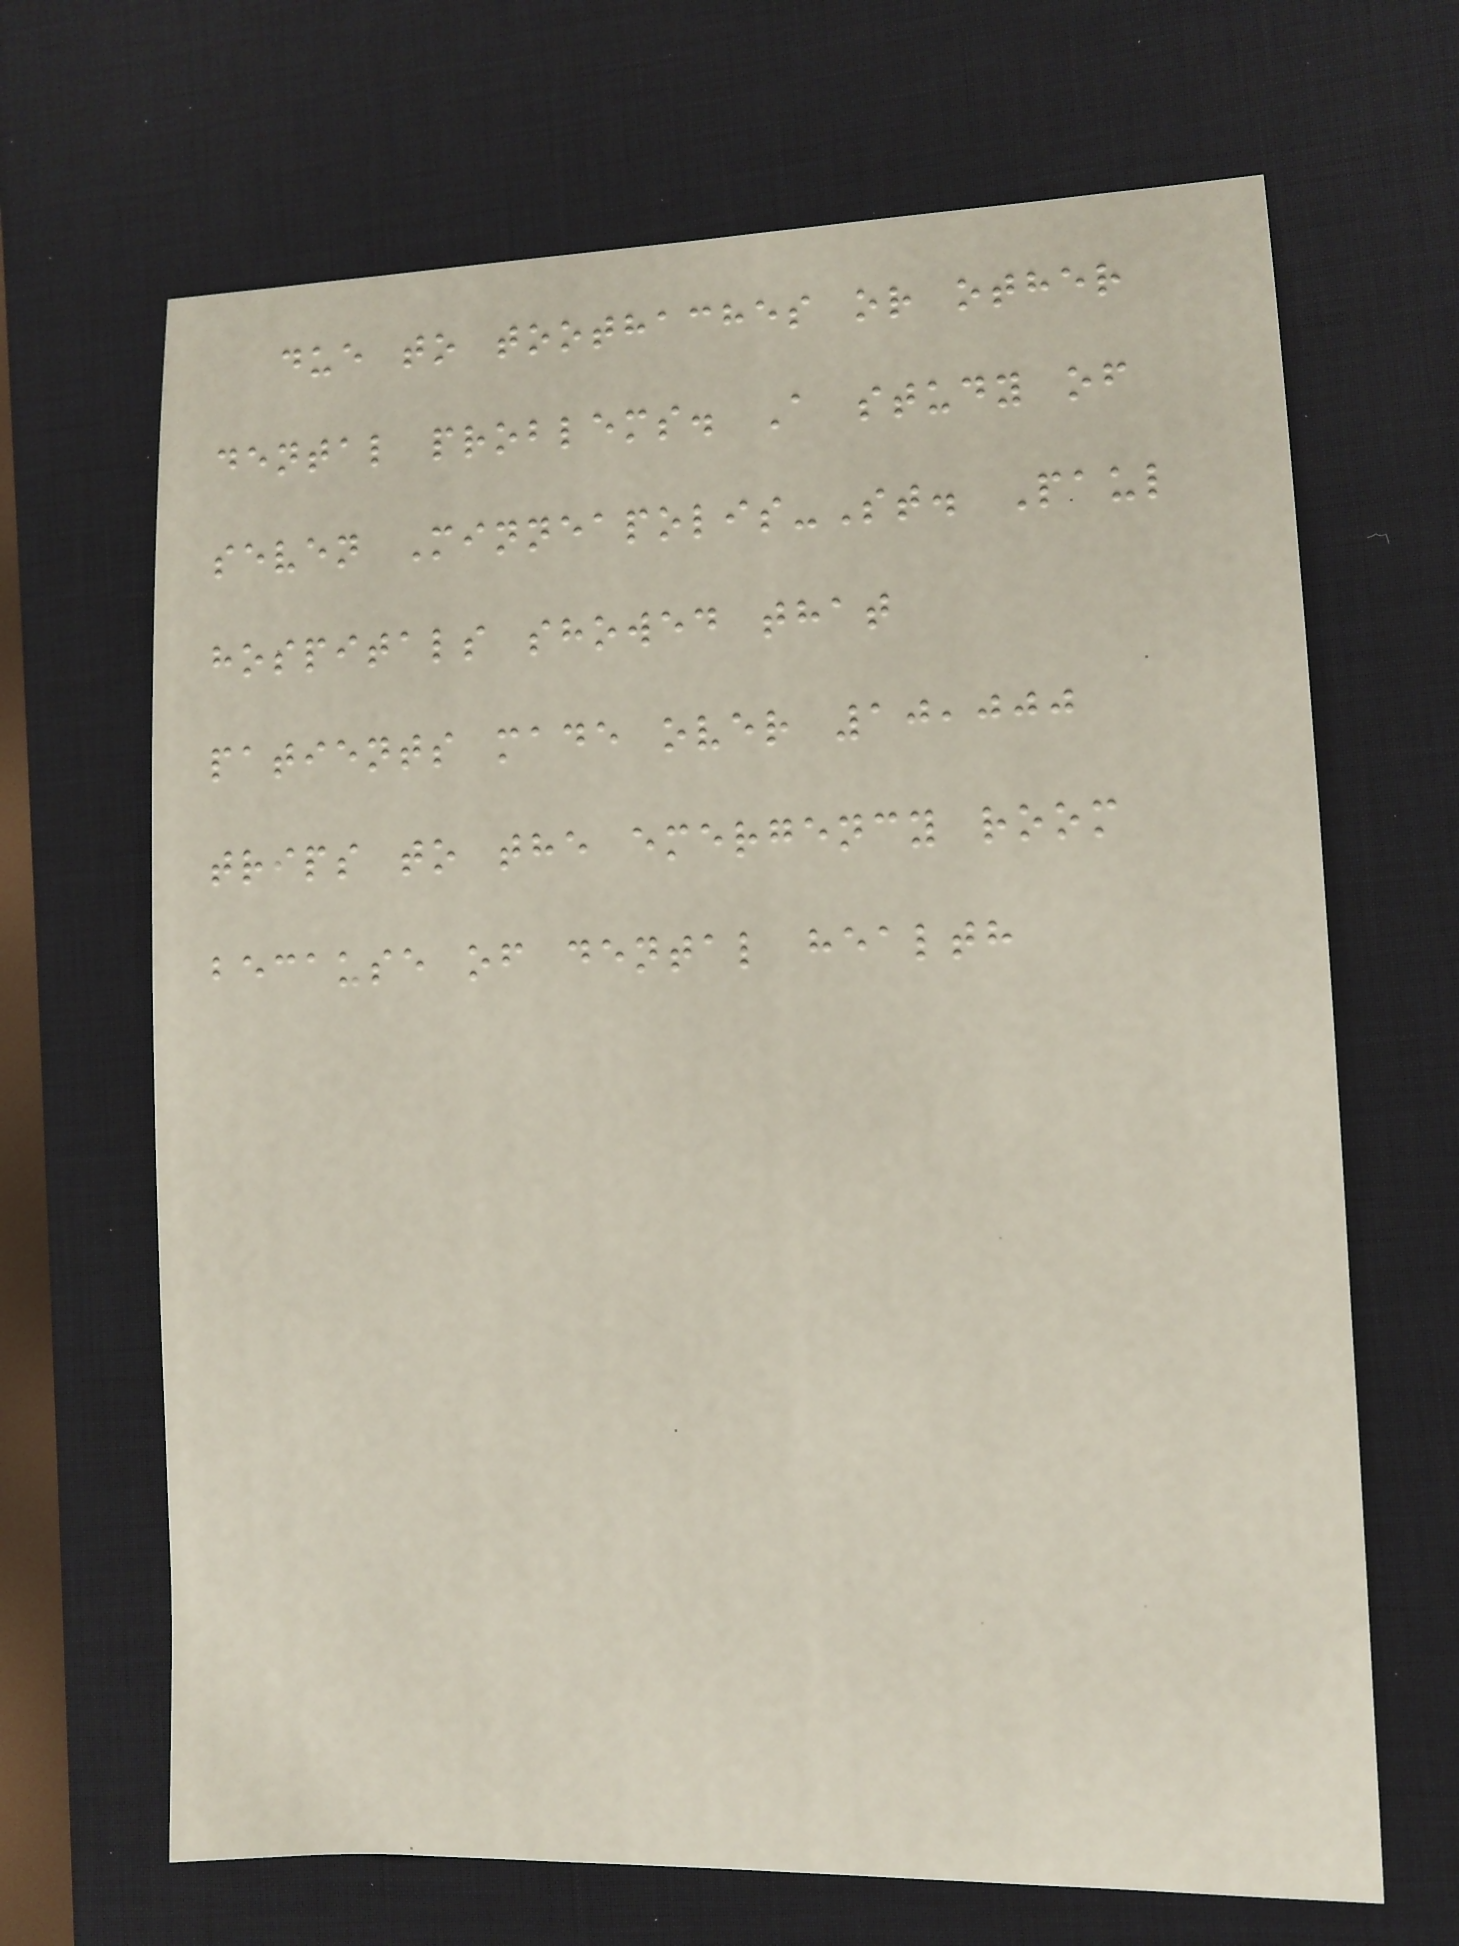due to toothaches or other
dental problems. A study of
seven Minneapolis-St. Paul
hospitals showed that
patients made over 10,000
trips to the emergency room
because of dental health
